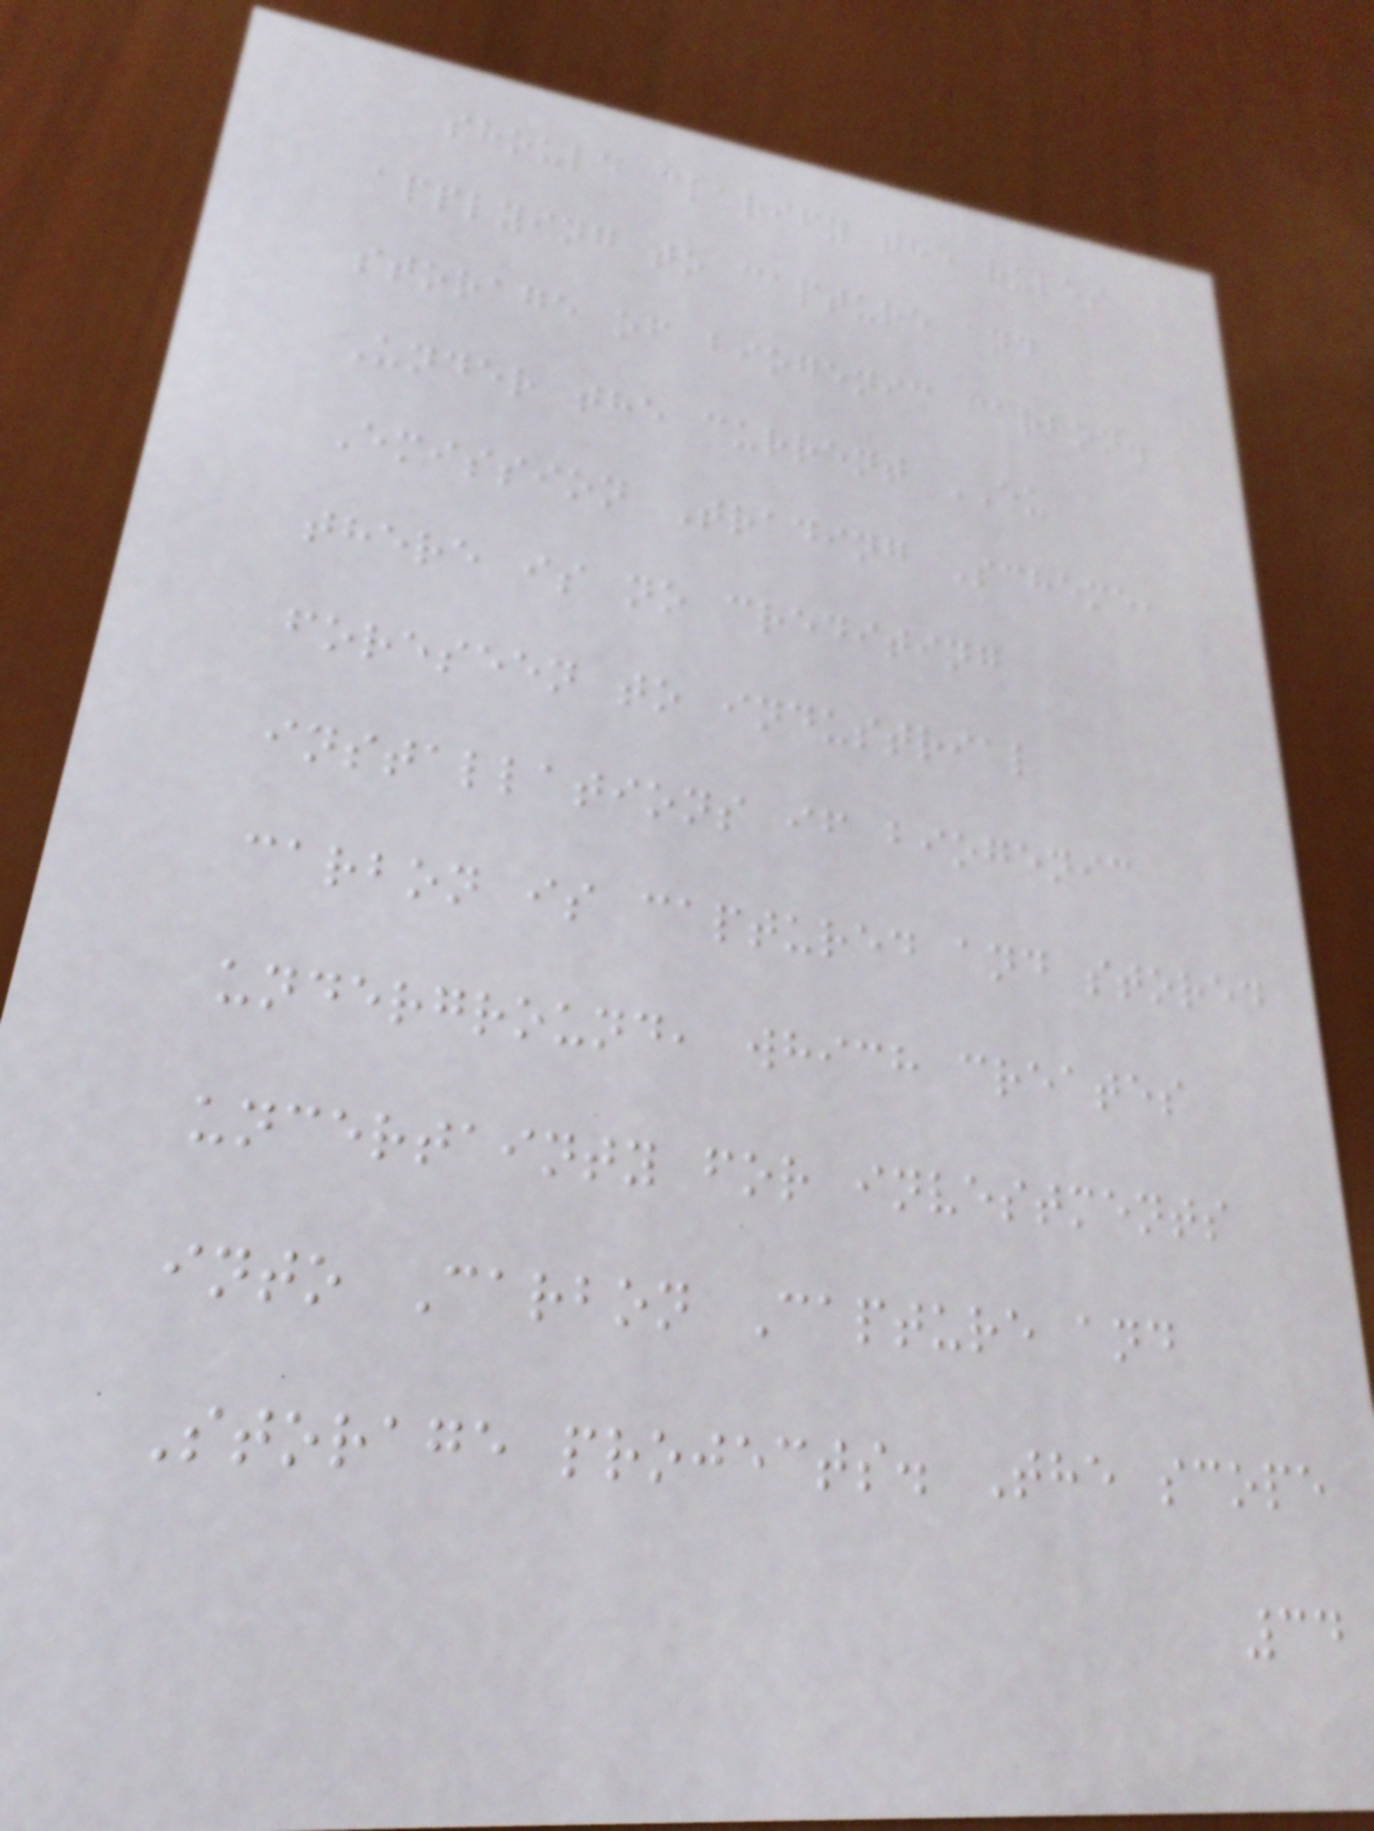should clarify the rules
applying to capture and
storage of biogenic carbon.
Under the current EU
Emission Trading Scheme,
there is no crediting
foreseen to industrial
installations if biogenic
carbon is captured and stored
underground, which creates
uncertainty for investments
into Carbon Capture and
Storage projects. The scope
34
